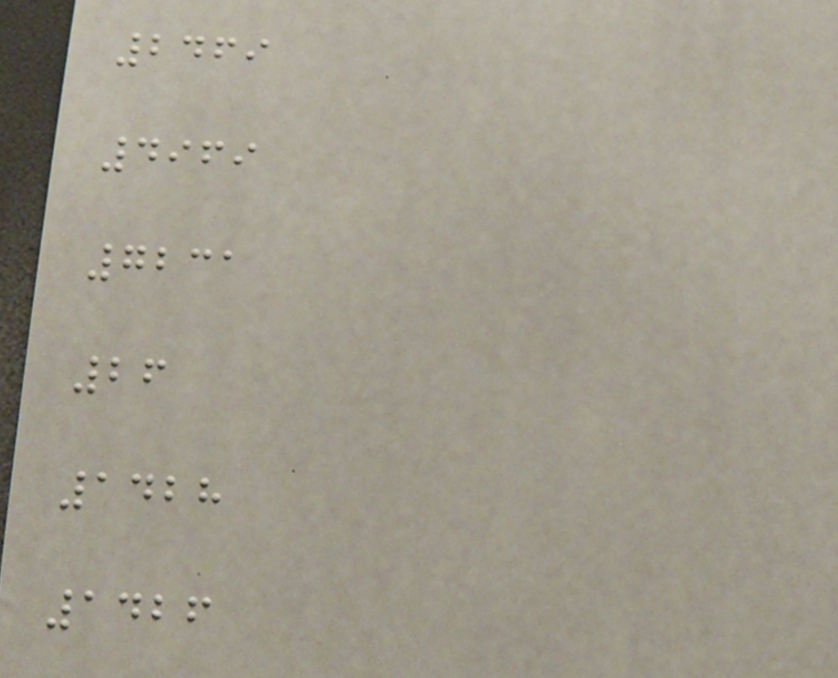2469
4969
7231
26
1428
1426
